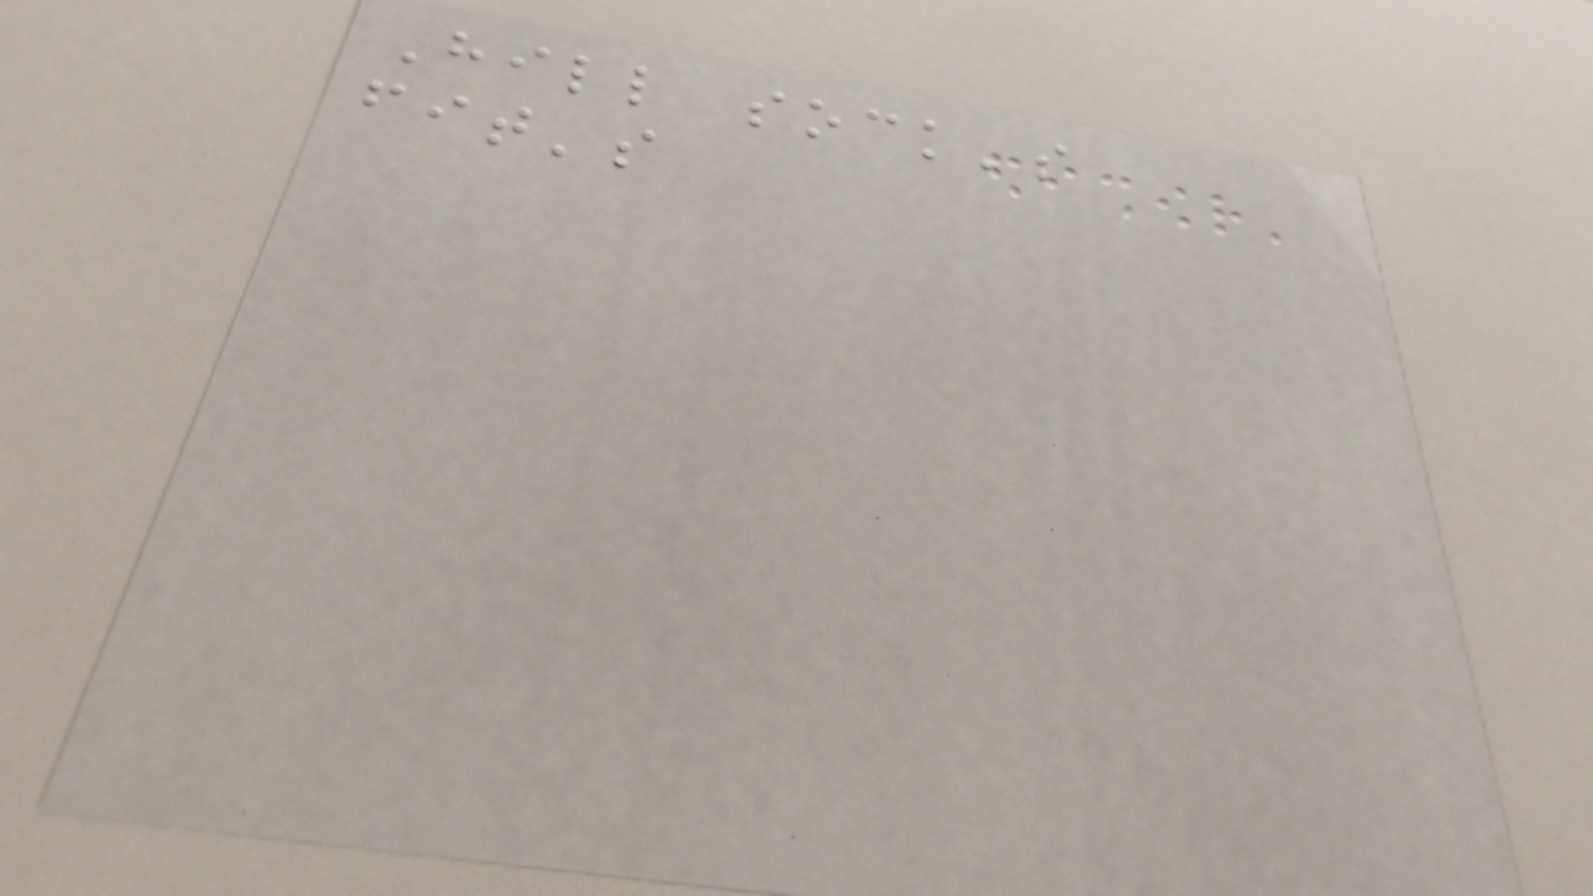Hill sock's
fit's
